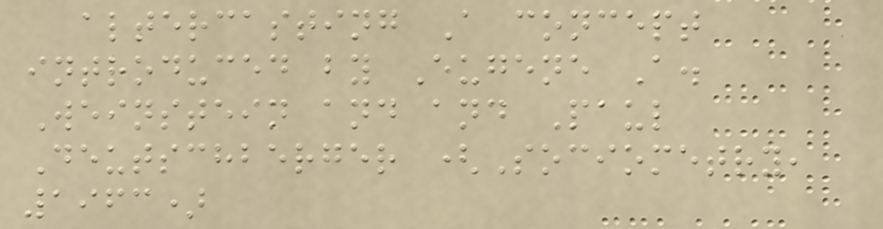altercasting A concept
introduced by Eugene A.
Weinstein and and Paul
Deutschberger (Sociometry,
1963)
